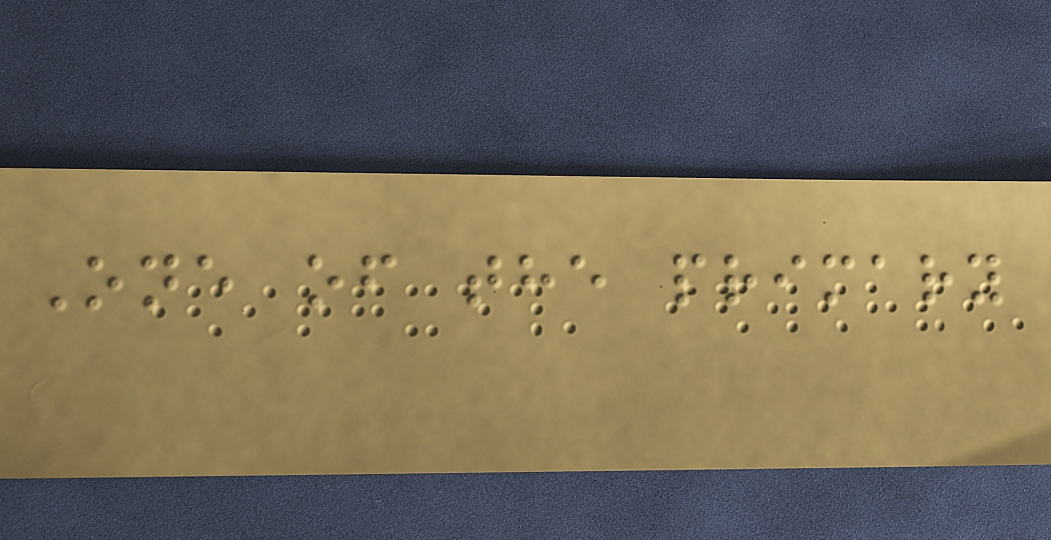One of the primary
